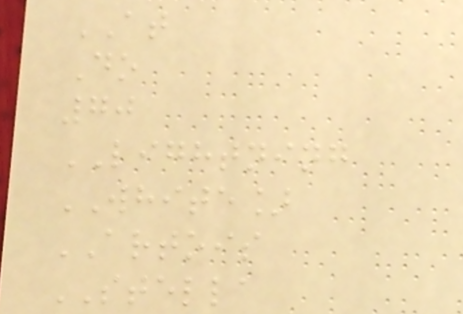AT
Do
70
LIGHTNING
WHITE]
ARTOIS
STELLA
